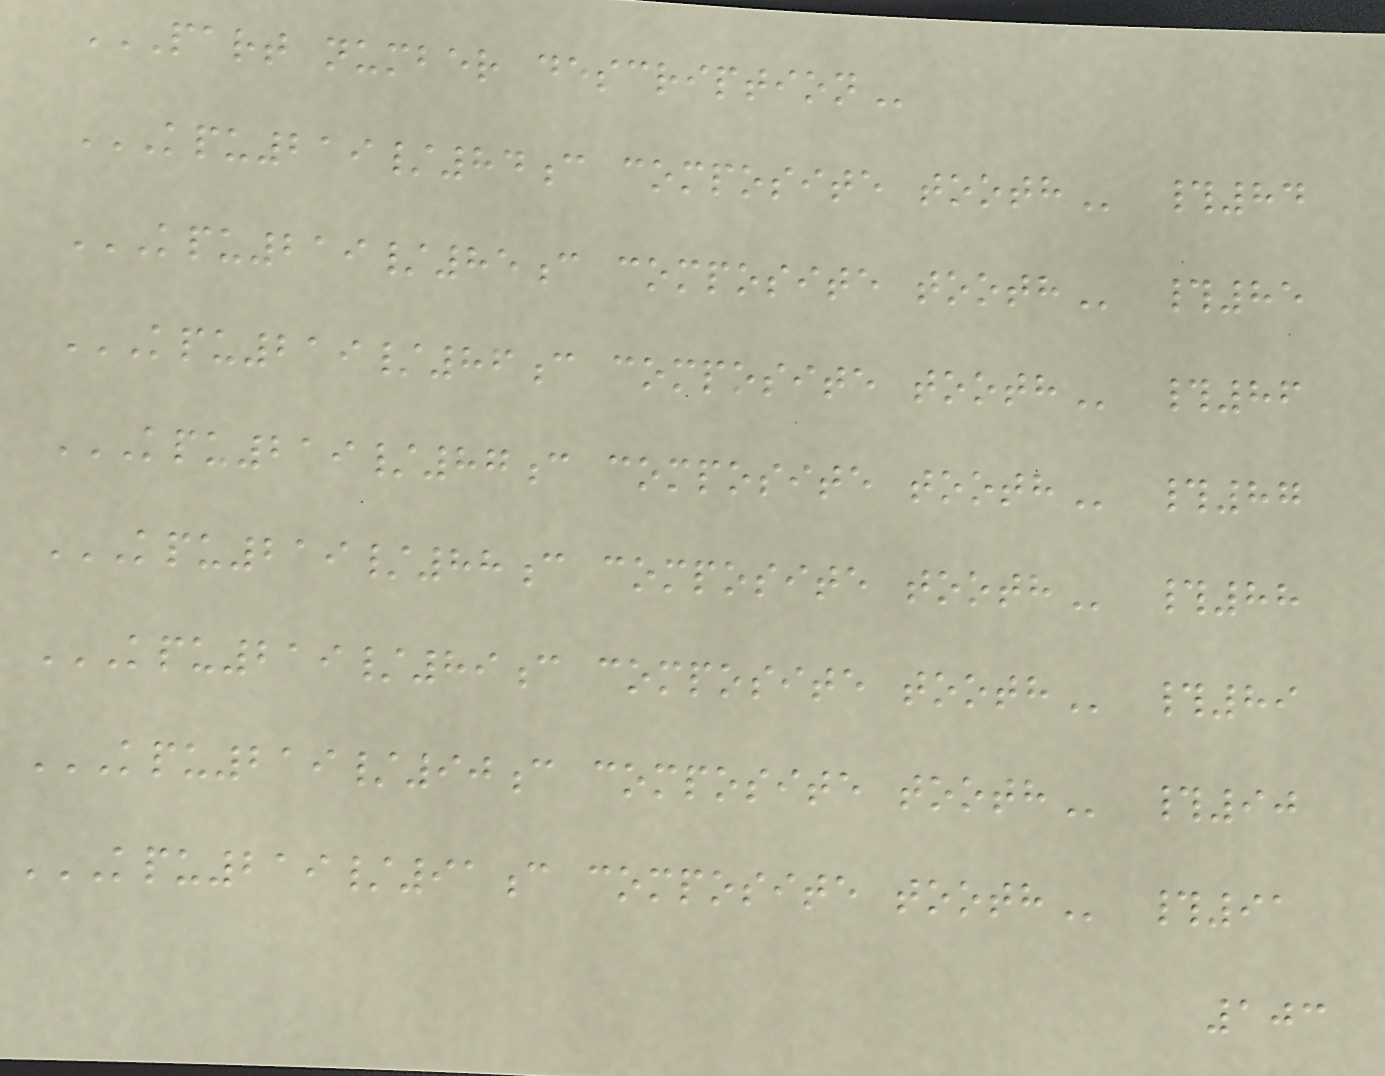PART NUMBER DESCRIPTION
KPU219/84C COMPOSITE TOOTH #84
KPU219/85C COMPOSITE TOOTH #85
KPU219/86C COMPOSITE TOOTH #86
KPU219/87C COMPOSITE TOOTH #87
KPU219/88C COMPOSITE TOOTH #88
KPU219/89C COMPOSITE TOOTH #89
KPU219/90C COMPOSITE TOOTH #90
KPU219/91C COMPOSITE TOOTH #91
103
